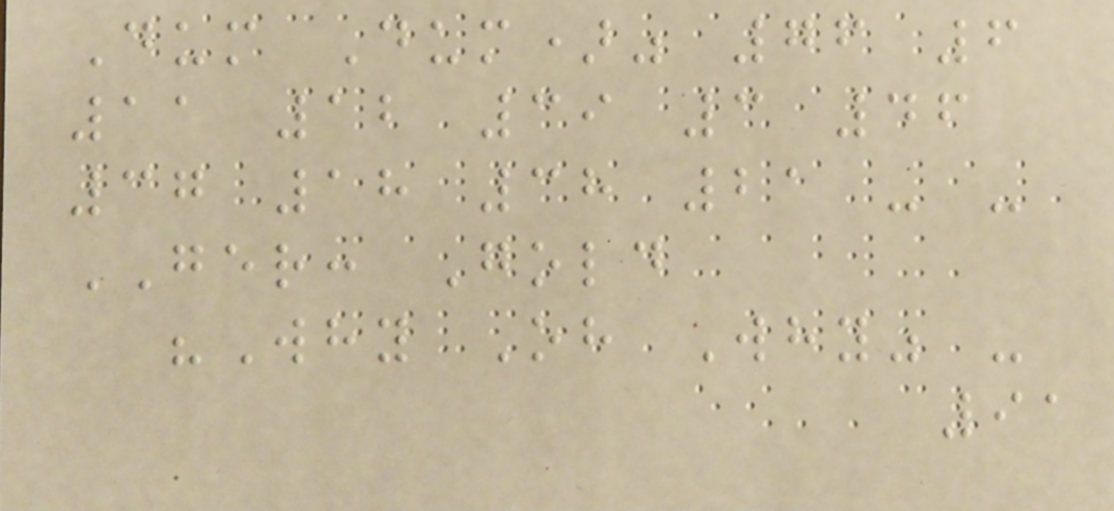Dum Dum)" 76 6
11 12 39 3 46
37 18 38 21 - -
GER: Gold
"Why Oh Why" -
91
